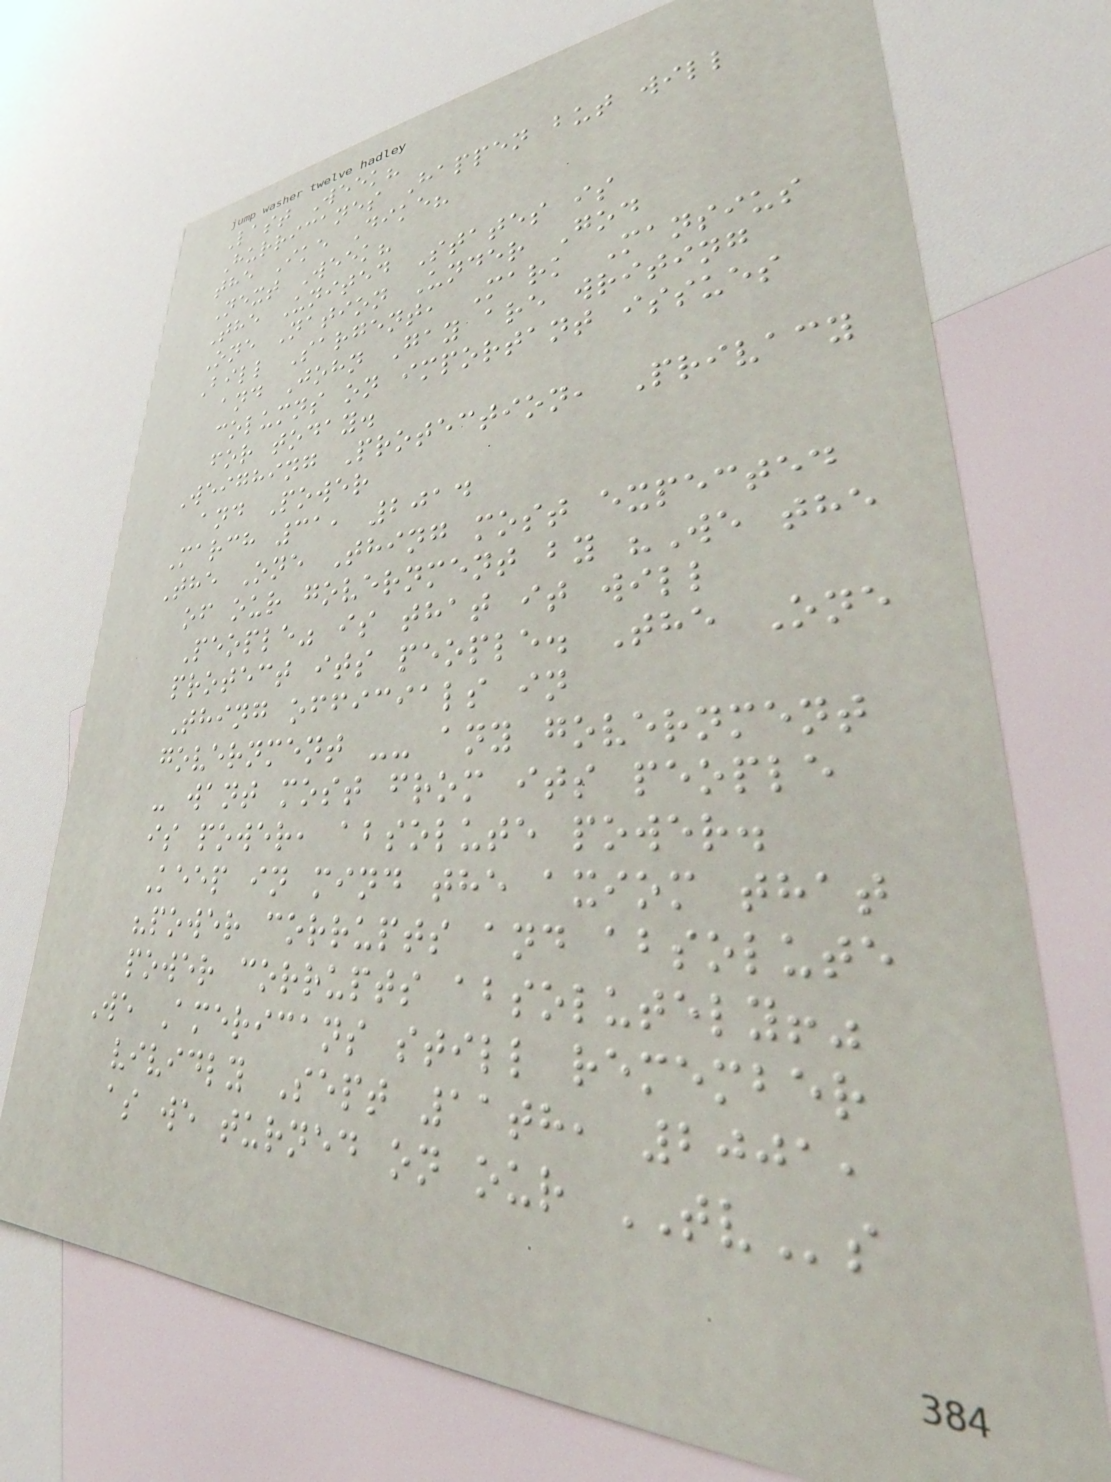Last Week?
Hurricanes Happen but will
the Ike Dike?
Next Week?
The United States is
One Nation Under God
Bill Sargent, Mark Mansius
and John Gay are writing
columns on important issues
for today.
Weighing Protection, Privacy
and Power
March 31, 2014
The One Thing most expected
of our government by "We the
People" is that it will
protect its people. The One
Thing officials in
government -- any government
- want most from its people
is power, absolute power.
Keep in mind the axiom that
"power corrupts and absolute
power corrupts absolutely!"
We Americans still remember
vividly Sept 11th, 2001,
as we turned on our TVs
